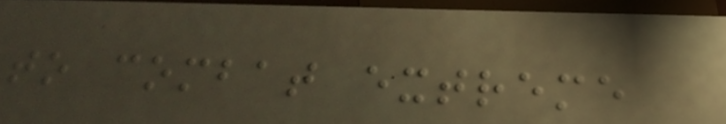to combat extreme
